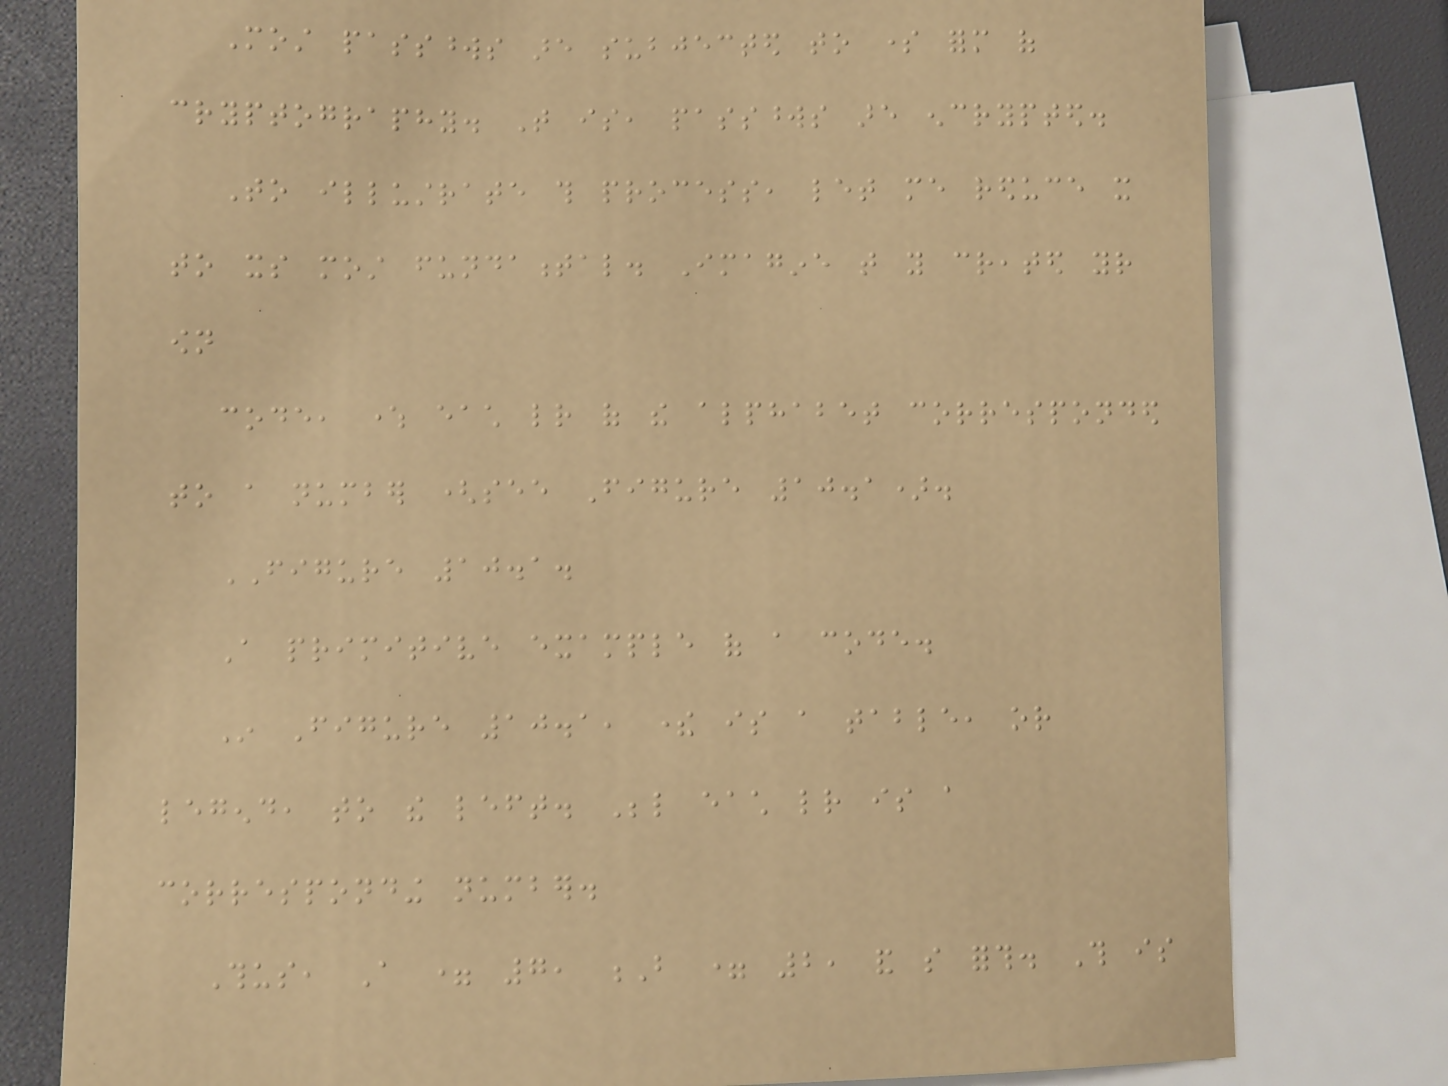Most passwords are subjected to some form of
cryptography. That is, passwords are encrypted.
To illustrate this process, let me reduce it
to its most fundamental. Imagine that you created your
own
code, where each letter of the alphabet corresponded
to a number (see Figure 10.1).
FIGURE 10.1.
A primitive example of a code.
In Figure 10.1, there is a table, or
legend, to the left. Below each letter is a
corresponding number.
Thus, A = 7, B = 2, and so forth. This is
